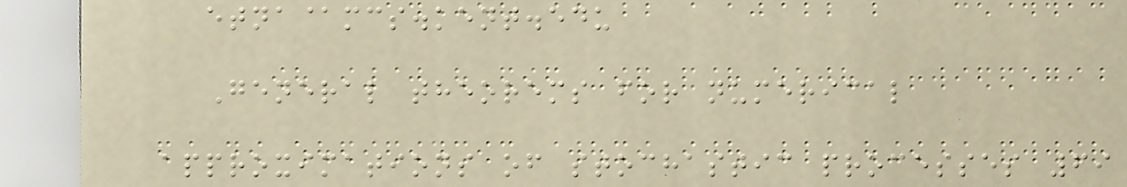etna@mcs.kent.edu
General theorems for numerical
approximations of stochastic processes 69
